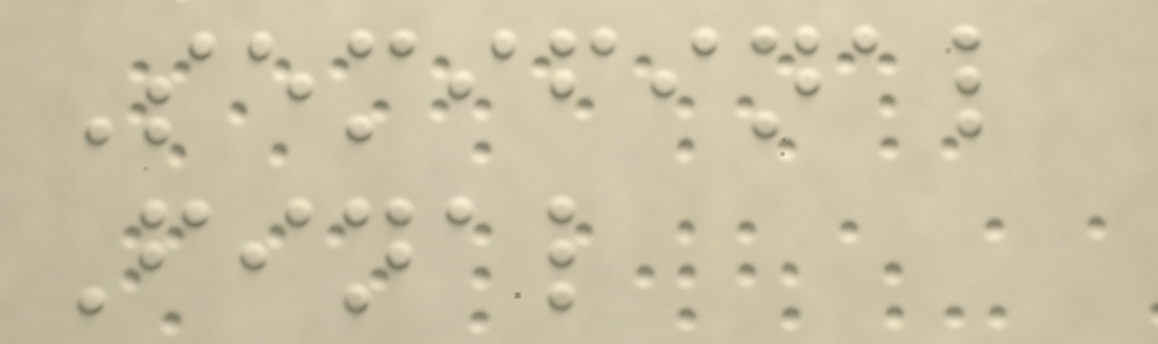Semifinal
Final
